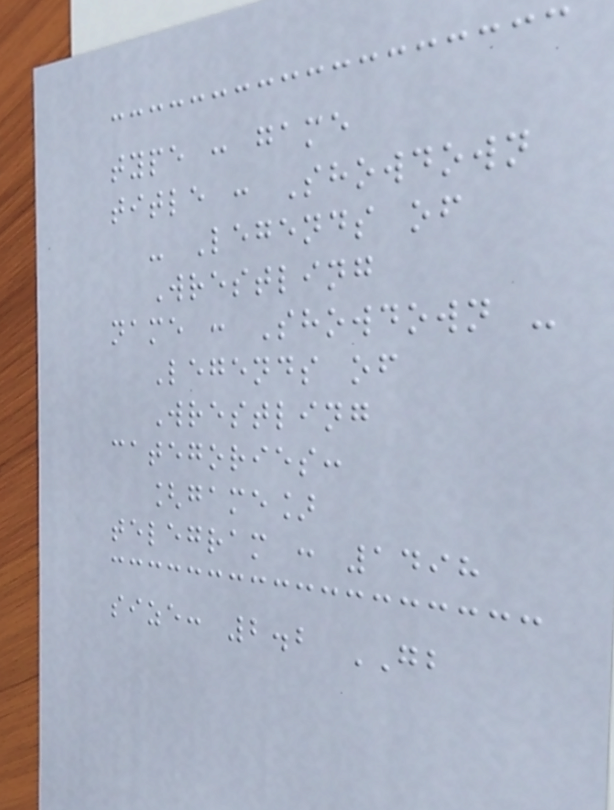type : game
title : Showdown
- Legends of
Wrestling
name : Showdown -
Legends of
Wrestling
categories:
[game]
telegram : 1498
size: 2.2 GB
